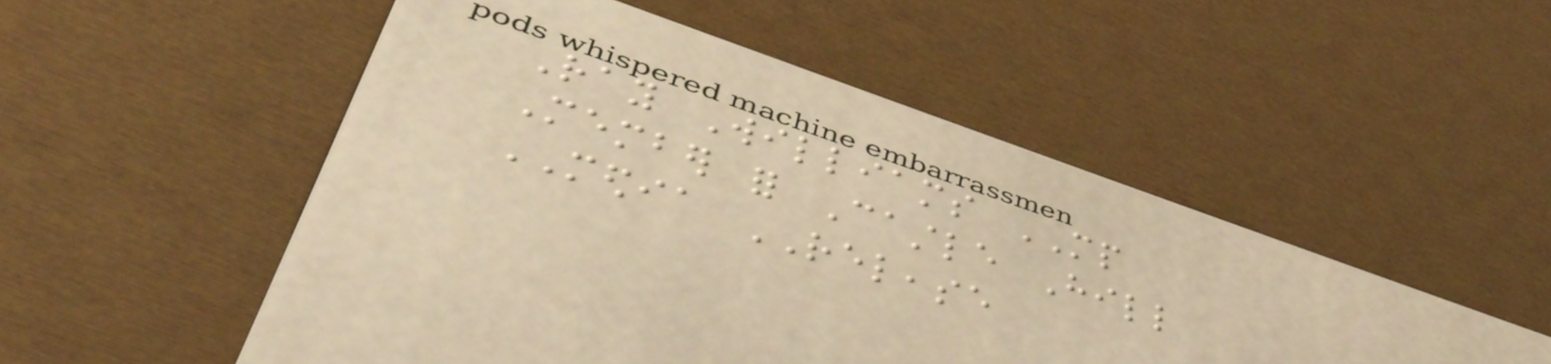Ray Williams MP
Member for Castle Hill
MEDIA RELEASE
